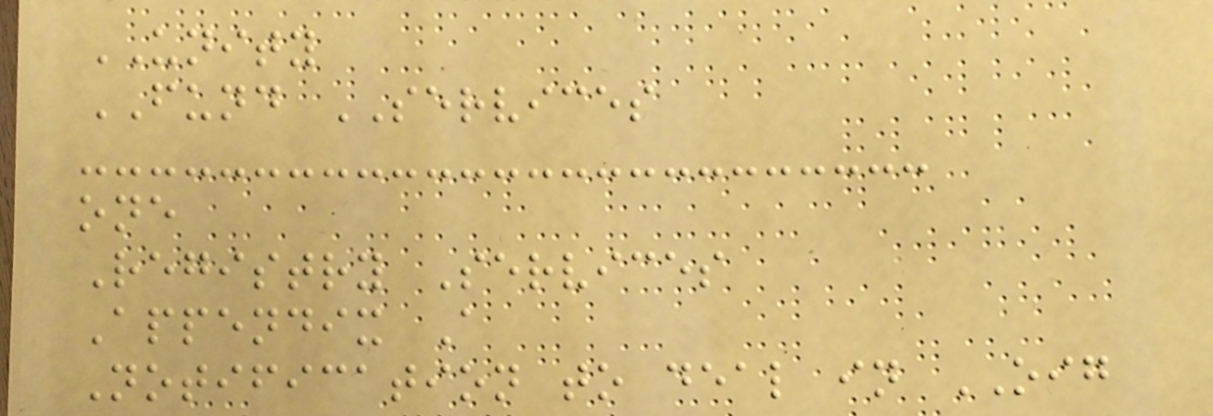UNITY
FUND SERVICES
one
Registry Services
Appendix A
Notification to deal in OIG
